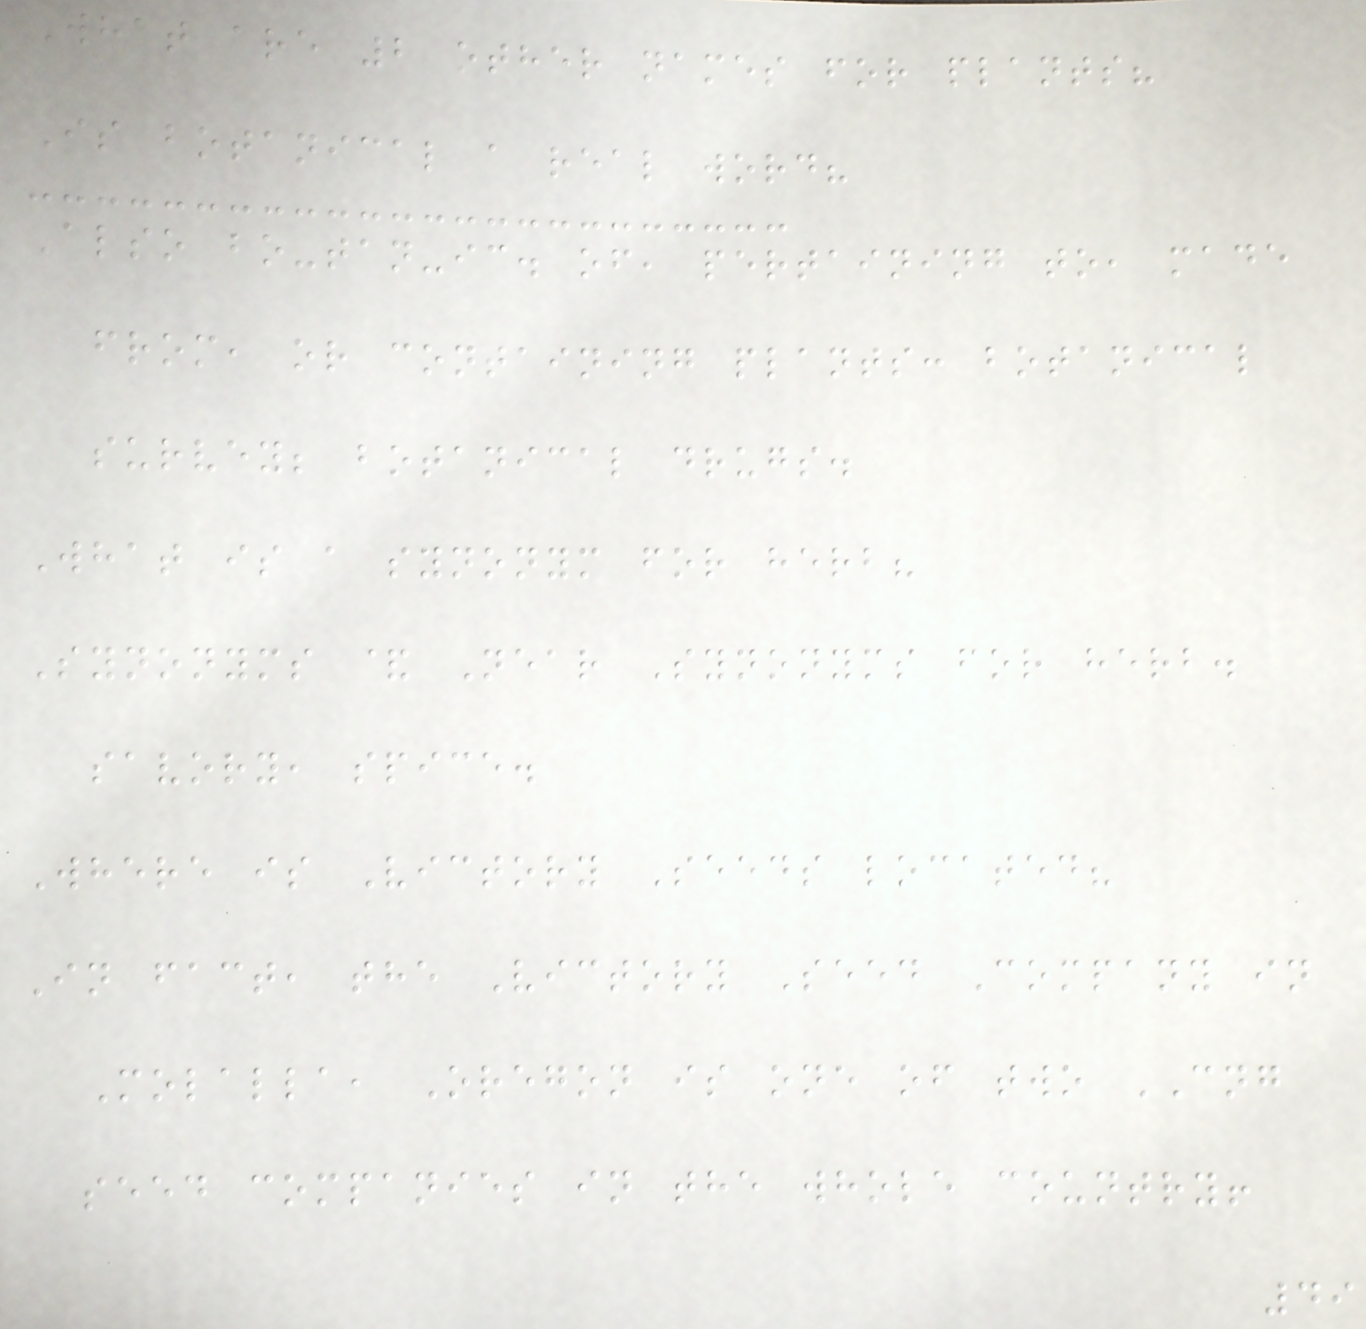What are 2 other names for plants?
Is botanical a real word?
Also bo-tan-ic. of, pertaining to, made
from, or containing plants: botanical
survey; botanical drugs.
What is a synonym for herb?
Synonyms & Near Synonyms for herb.
savory, spice.
Where is Victory Seeds located?
In fact, the Victory Seed Company in
Molalla, Oregon is one of two CNG
seed companies in the whole country!
49
